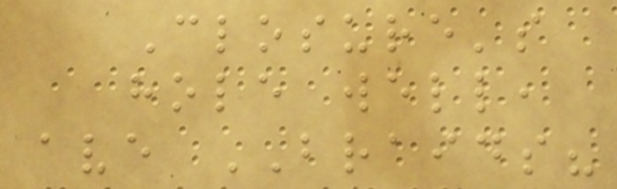Closure's
hole well,
ave BRAIDS?
